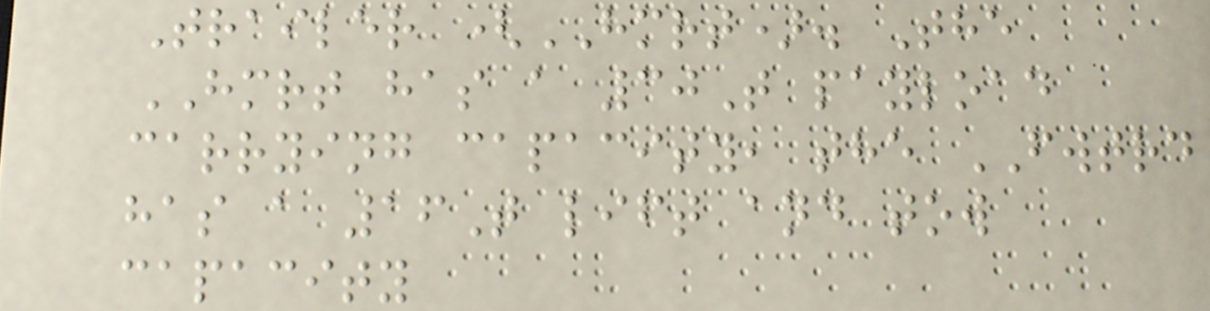Trailer (HMRT). The
HMRT has a 30T payload
carrying capacity, the FWTRD
has a 16T lift and tow
capacity
